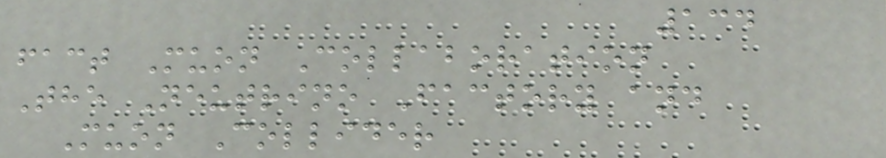134
fact Muon Collaboration
The Neutrino Factory and
Muon Collider
